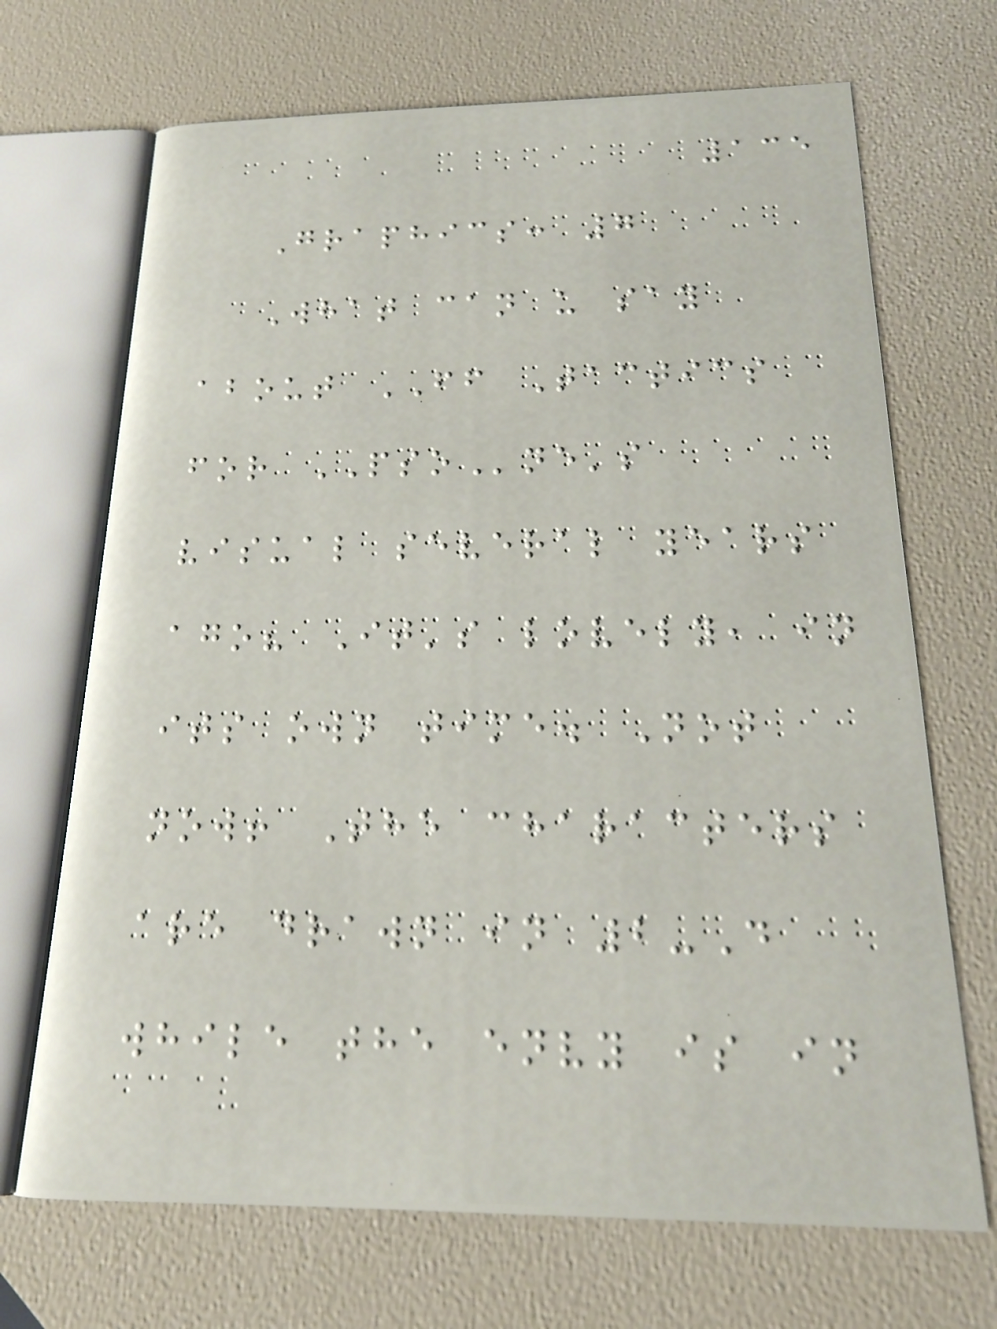135
Graphics: 7
What can u say
about FF Tactics
for PSOne's
visual several years
ago? It's lovely, in
its own time. Not
now! The characters
are drawn in 2-D
while the envy is in
